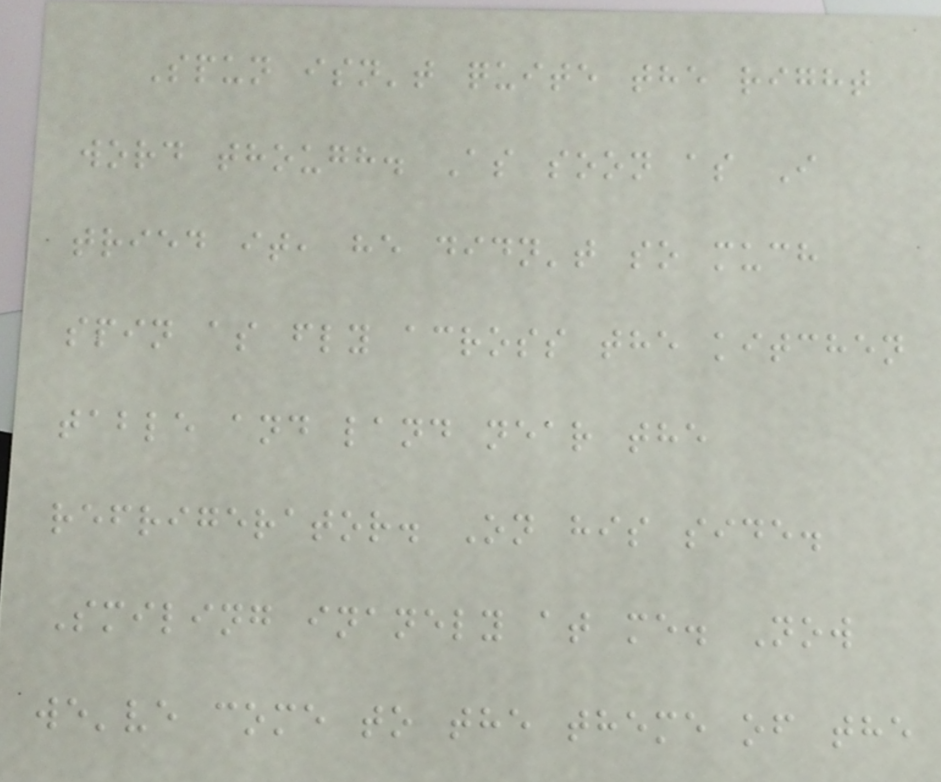Spun isn't quite the right
word though. As soon as I
tried it, he didn't so much
spin as fly across the kitchen
table and land near the
refrigerator. On his side.
Smiling inanely at me. Now
we've come to the theme of the
